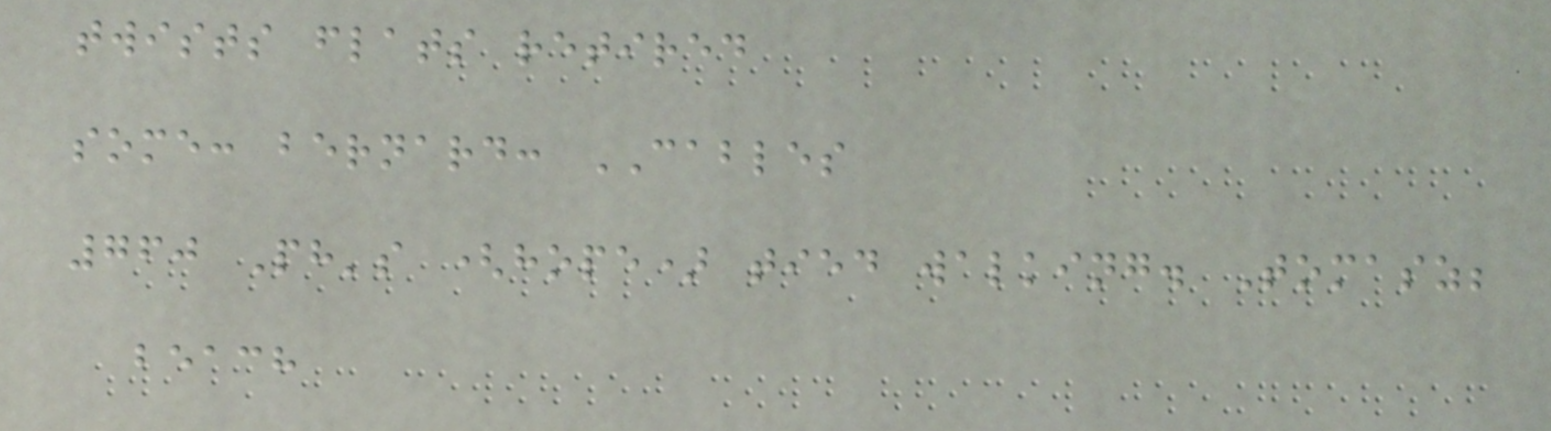twists flats retired
some: bernard: CABLES
760 Ph's (hope) tied walking. Tomasz;
beach
